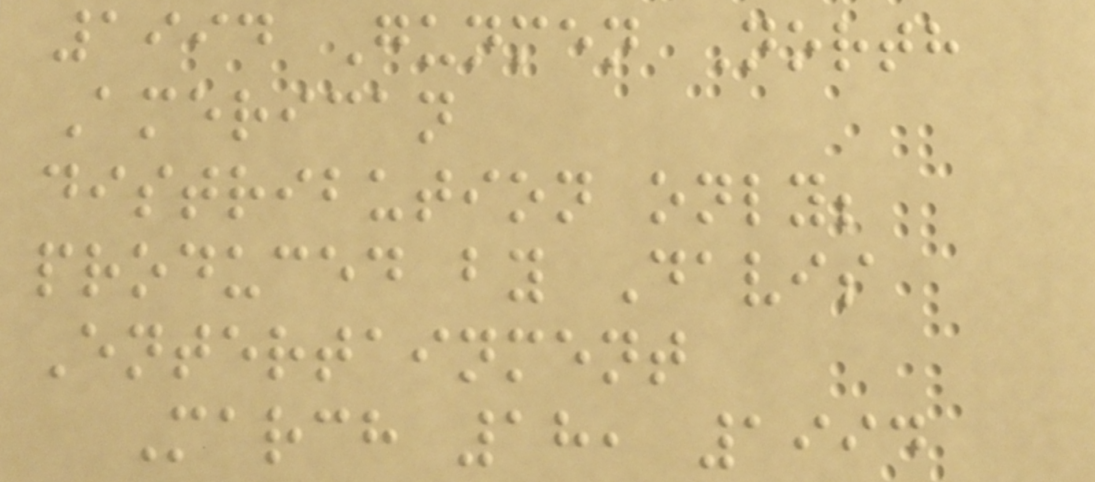1994 Gunmen North
American
distribution only;
produced by Davis
Entertainment
March 18, 1994
